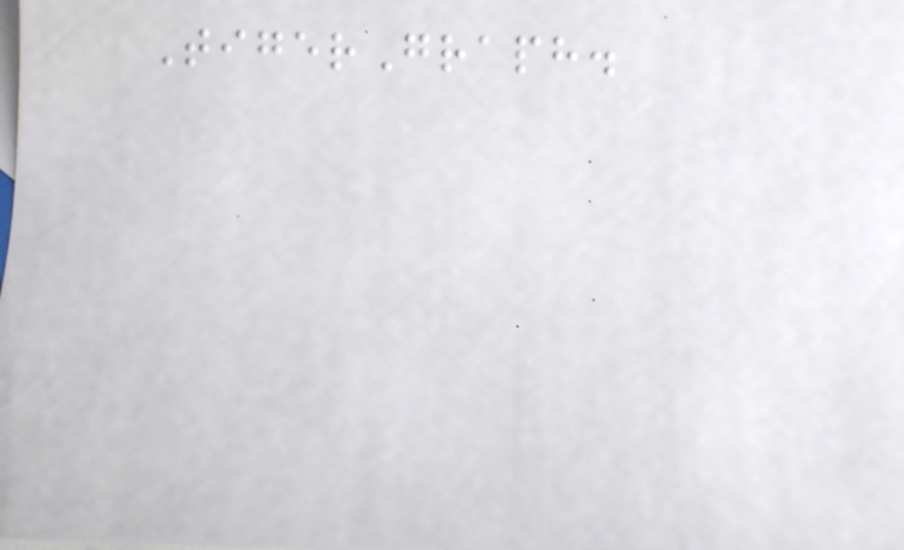TigerGraph.
